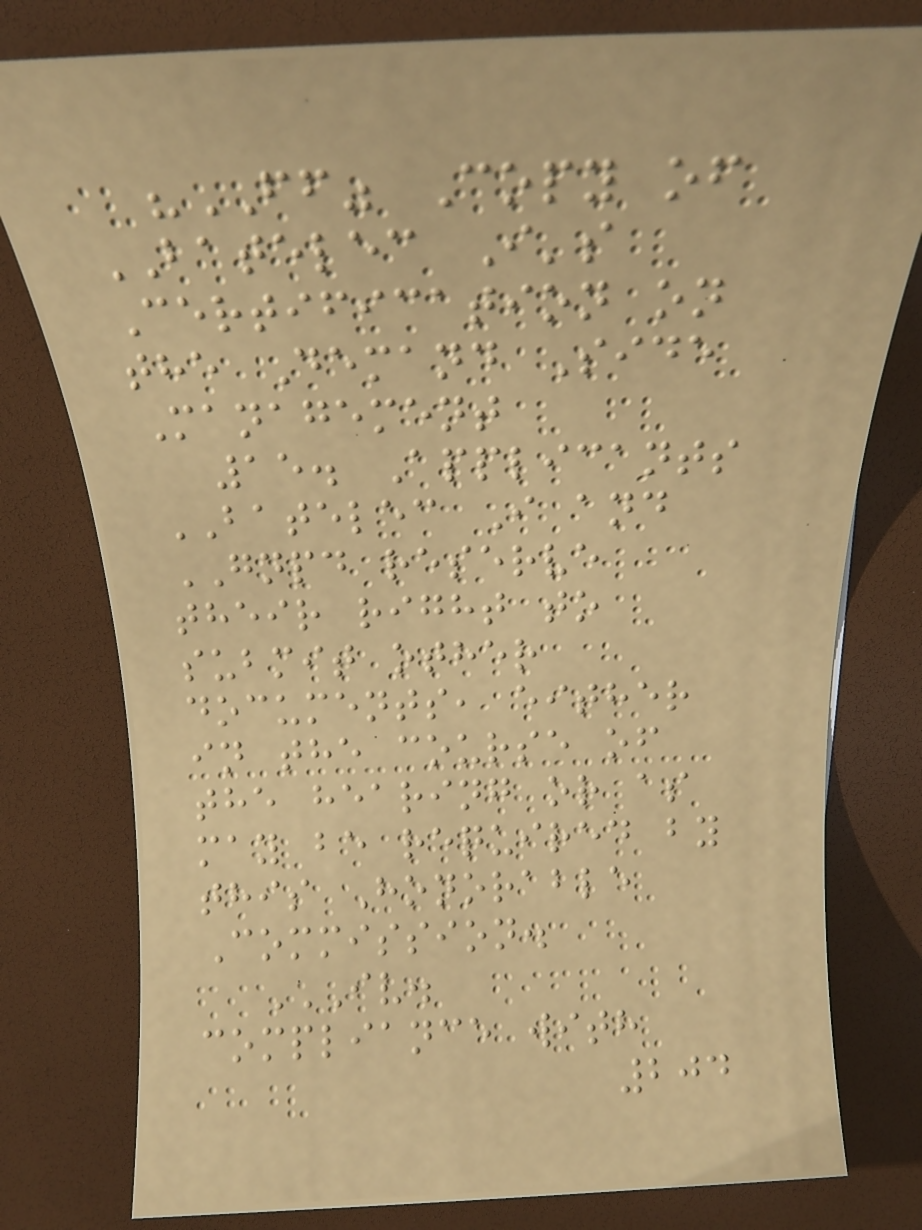"FF" Copy of
BATELEC I's
Certification on
the Demand Side
Management
15. Applicants
BATELEC I and
GNPD reserve
their right to
submit other
documents, either
in the course of
the hearing or as
may be required by
this Honorable
Commission.
IV.
COMPLIANCE WITH
204
